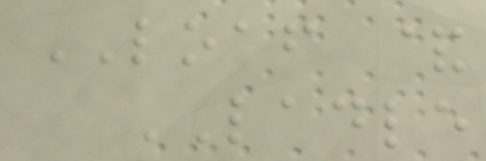LOAF &
LADLE
